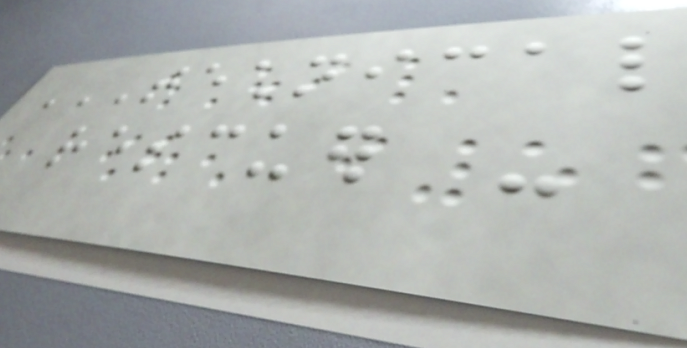TECHNICAL
RESCUER -
